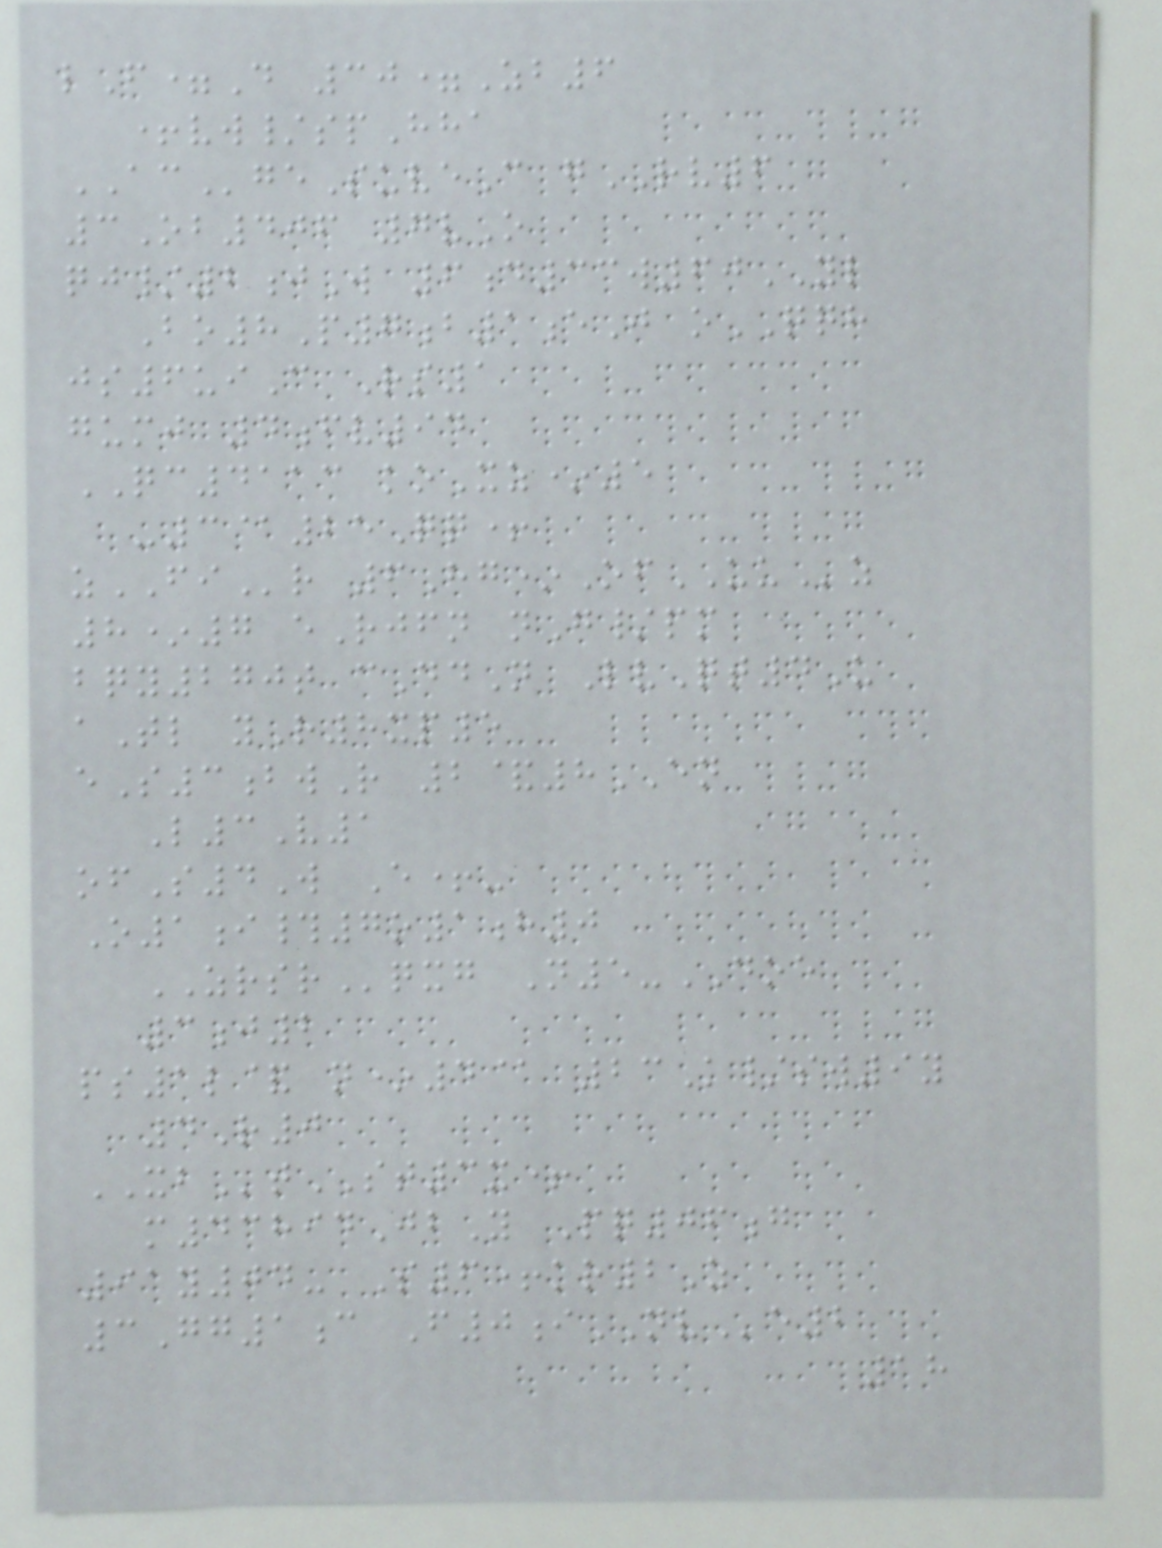lF=D 30=Zb6
+vw/spHha
ACgeSuveC gRV6
3Ob406 7vO
qj/2jW 6d33w60YL
Bo8P7b1eJ oQQH
js6uiC Rs1
gumj 4fv94
QC4113 koXz*5
-3@25Qq+
zFIr 6Hg*OfUUz
8*7 eRjfn nG/pm
bqy270t cDdN LvQt4U
aTl yR8xp5
eS3bwR 2&8EN
L3V1
ofS4W E+-
O1i#7o1h0
ZRSRqxg N5-DOE
3j2
ps1l& n*4@ 23K/sw9y
4R0
XBtST3x+
m43894JbY Pq06g
91y04- S6+kr2Z
3Gg1c F0iNVe2
18
